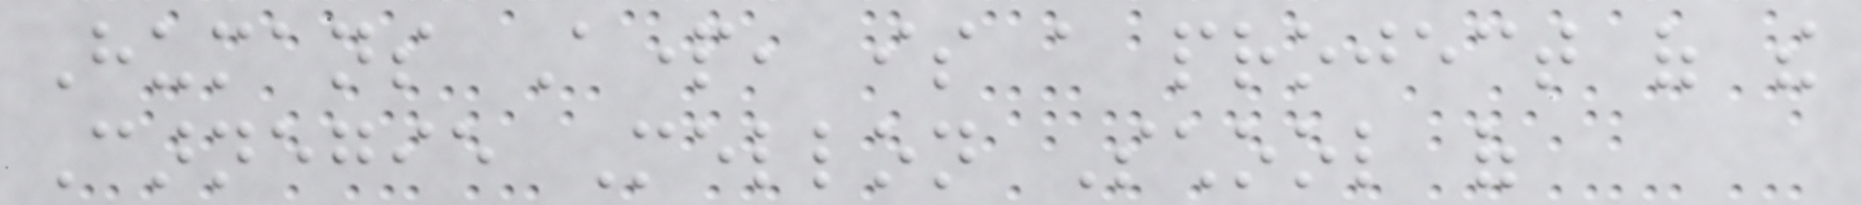Humans Apart, is a project of the
Carnegie Mellon School of
